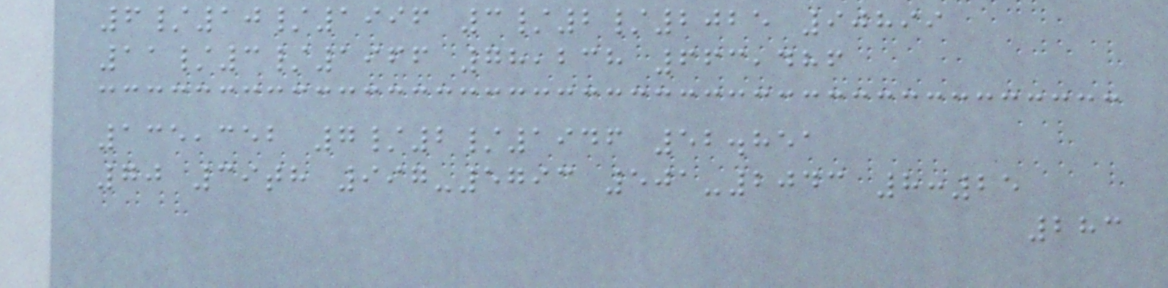6/10/1996 3/2/2025 90899
11/3/1966 78,238 663,486
135,352 7/2/1946 52.851
70 39th 997-5793 501-2043 8:25
283
